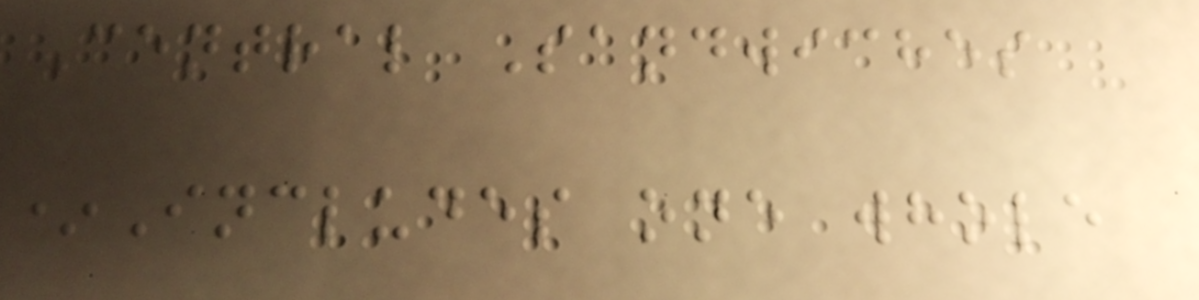Central Sandwiches
*Includes one whole
